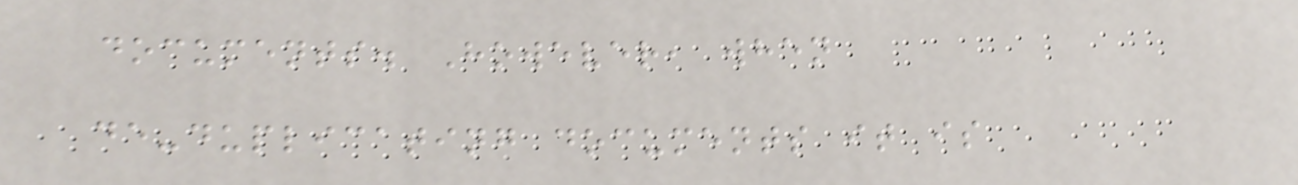documents. However, when
de-duplicating documents it is
